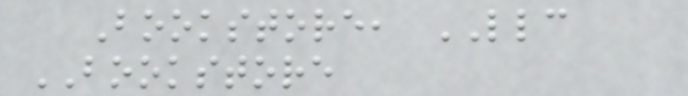Bookstore, LLC
BOOKSTORE
